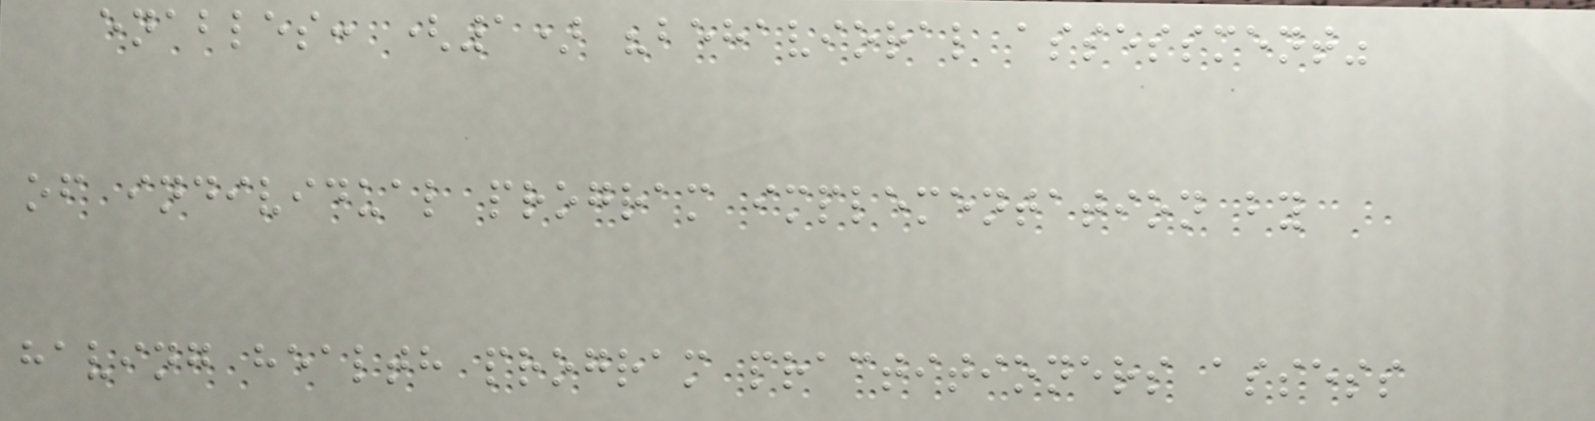enables: (1) "behavioral assessment"
of individual program implementation by
having health program practitioners assess
